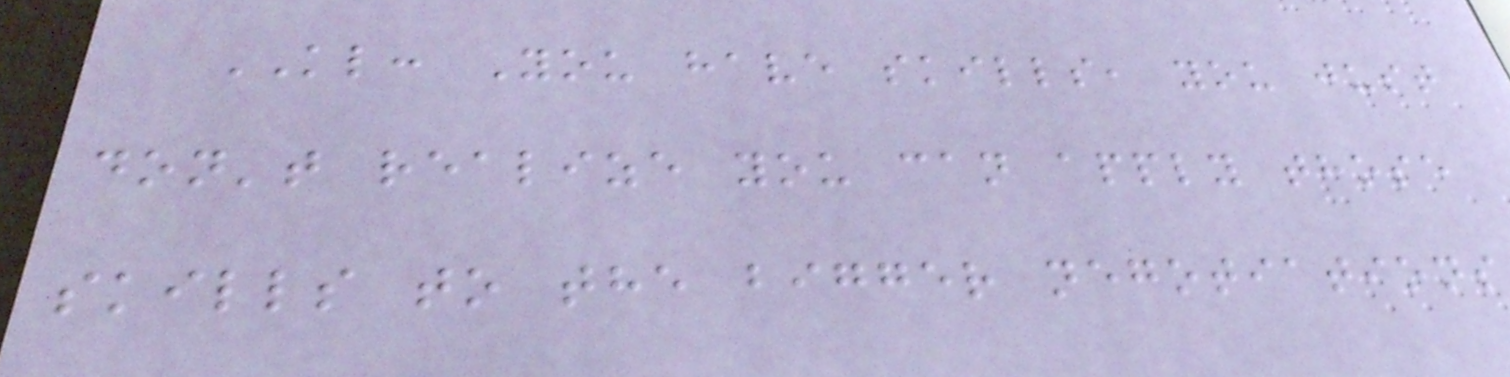KL: You have skills, you just
don't realize you can apply those
skills to the bigger negotiations
